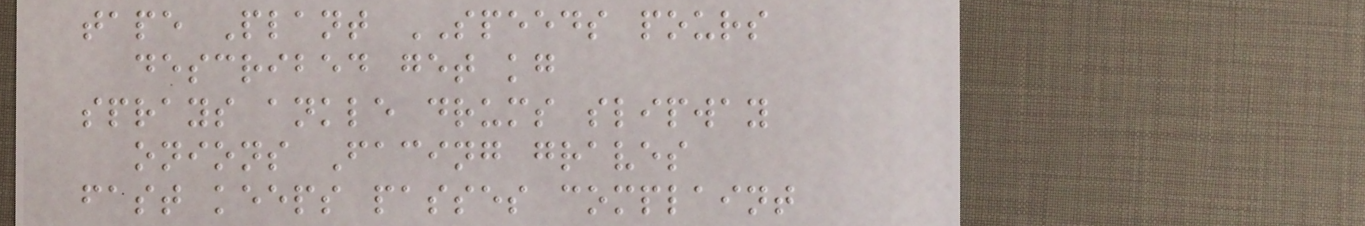tape Plant SPEEDS pours
described get kg
sprays ankle drums slipway
onions Facing graves
fast keeps passes complaint
